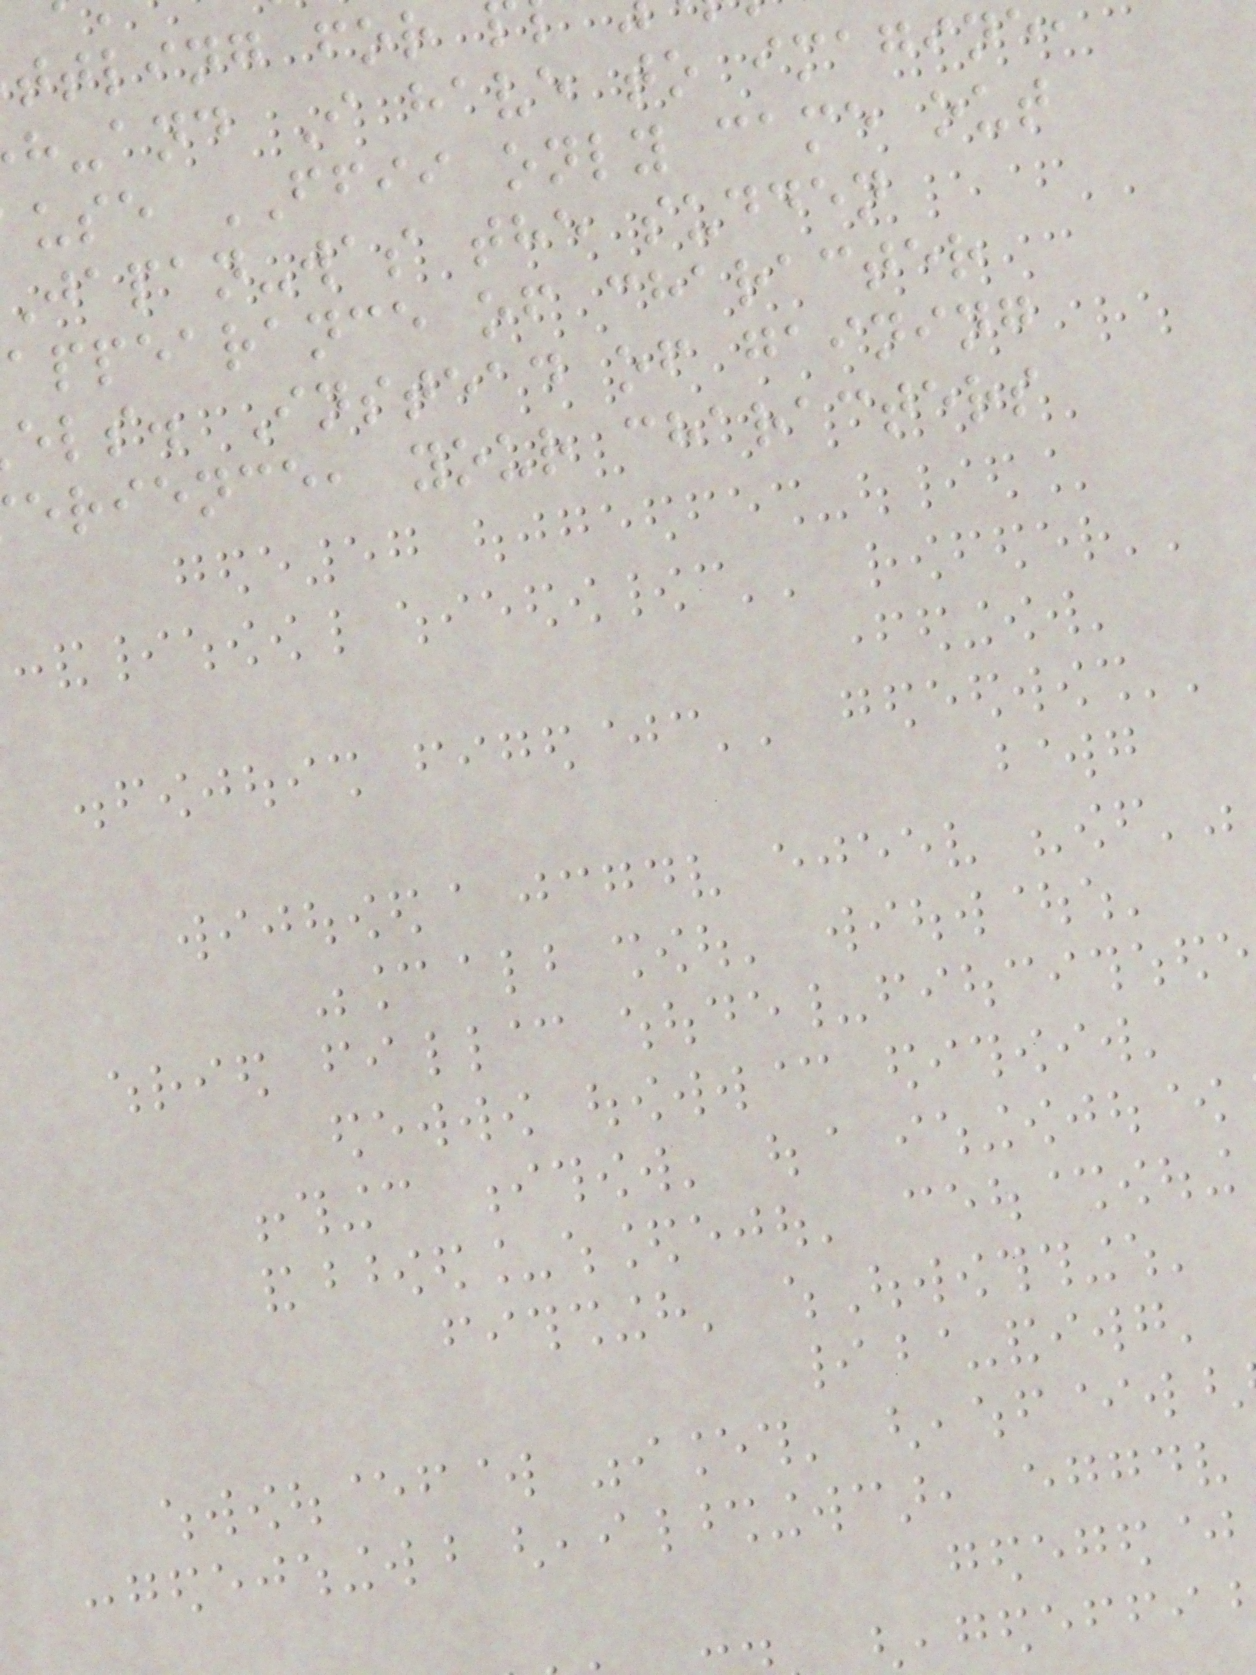ttling for
h-and I have to imagine
use FFII only came out
japan-was the sudden
appearance of character
els. Instead of gaining
erience, your characters
